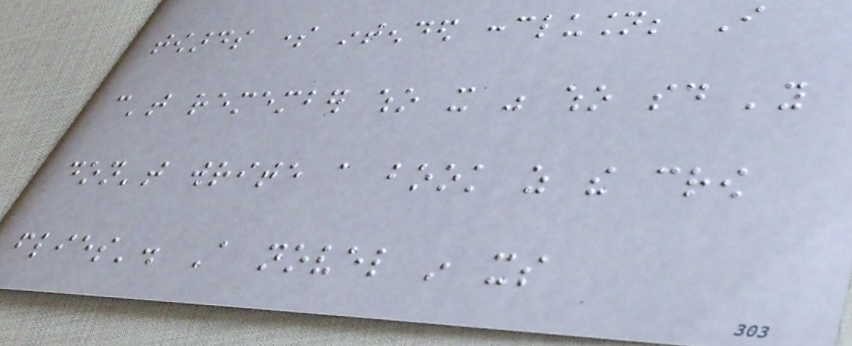towards some intended conclusion; I
can't remember who it was who said 'you
don't write a book as the crow
flies'. A novel in its
